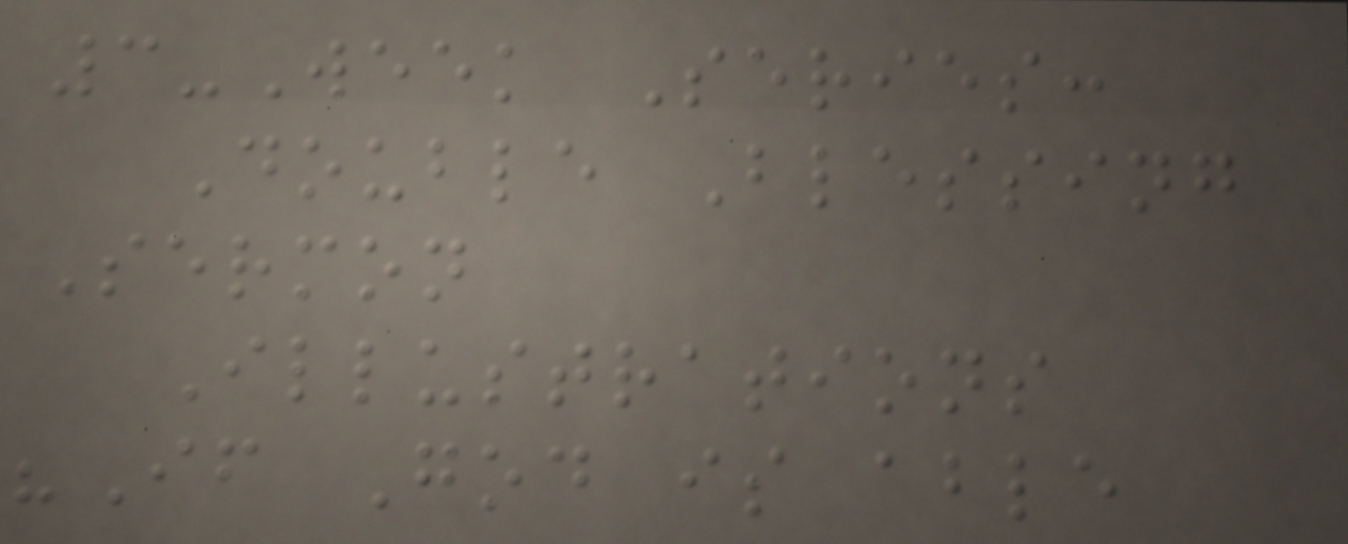3-Week Series:
Double Blessing
Sermon
Illustrations
"If God is able
